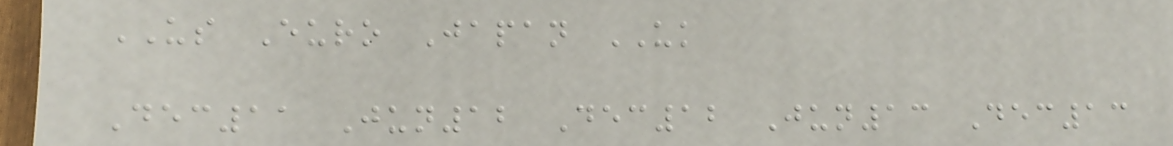US Euro Japan UK
Dec11 Jun12 Dec12 Jun13 Dec13
